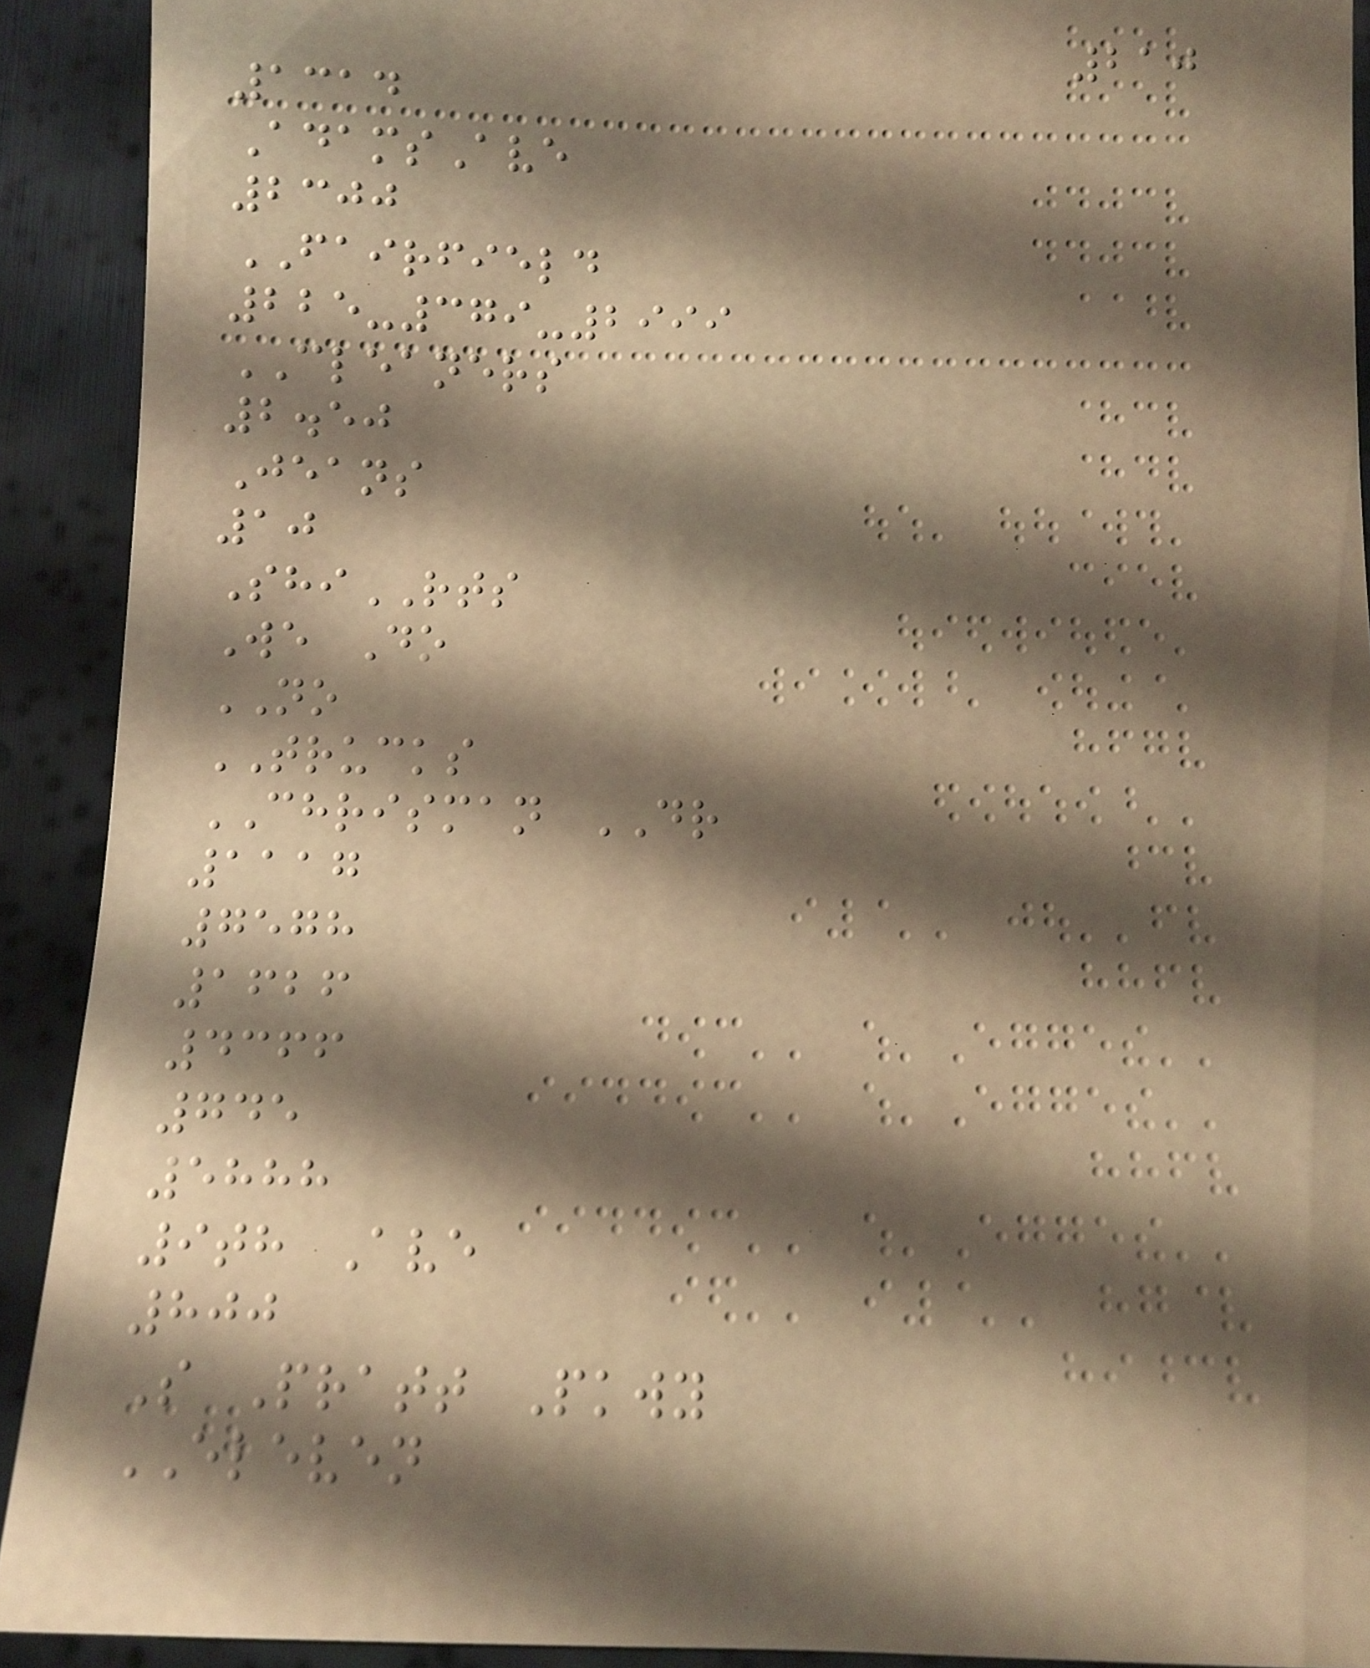210
1314
AdamsAve
2300
FAIRFIELD
225-379-2999
CLEANERS
2.50
Jeans
10
ShiRTS
We Do
NO
TRUCKS
CHRISMAN DR
1117
7578
1626
4366
745
5888
9th Ave
800
S Pratt Pkwy
ELEVEN
